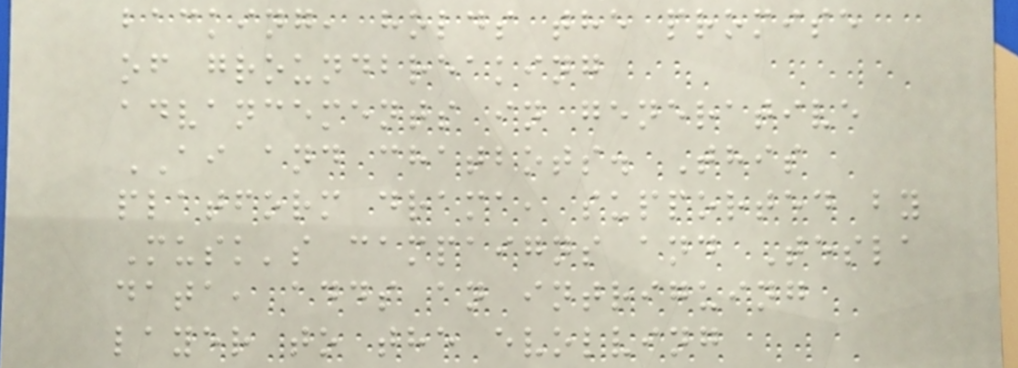backing, holds the promise
of groundbreaking
advancements in generative
AI and chatbots. This
platform drama, supported by
Musk's campaigns and Tesla
data, adds an intriguing
layer to the evolving
